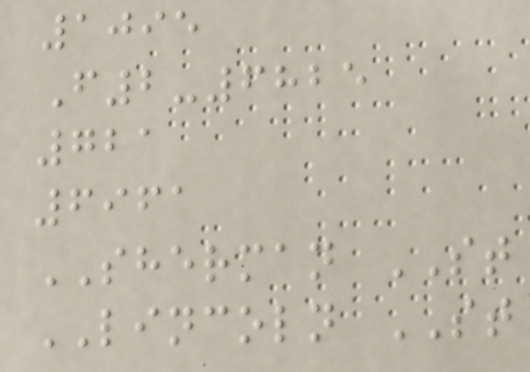1095
F2-6825
721
6961
SHERMAN ST
LINCOLN ST
